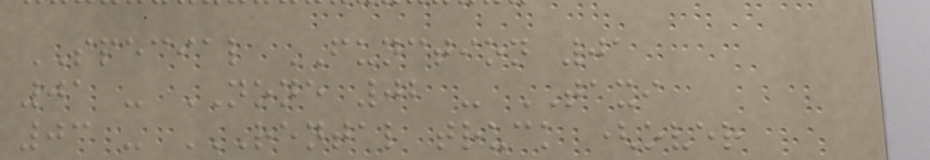SPECIAL FUNCTION 01
01 - NONE 02 - TAXI
03 - RENTAL TRUCK (OVER
